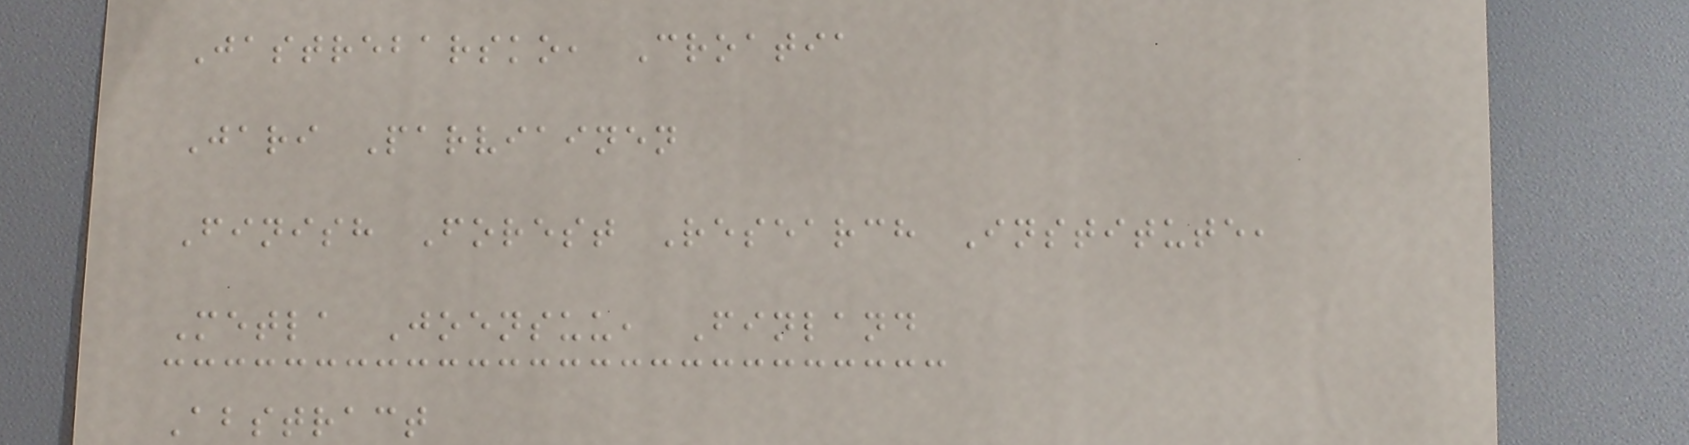Jastrebarsko, Croatia
Jari Parviainen
Finish Forest Research Institute,
Metla Joensuu, Finland
Abstract
